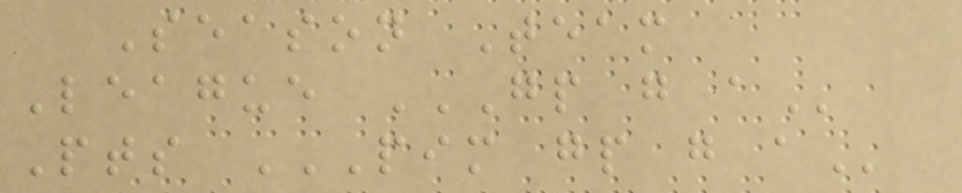Season Team
League GP G A
Pts PIM GP G A
